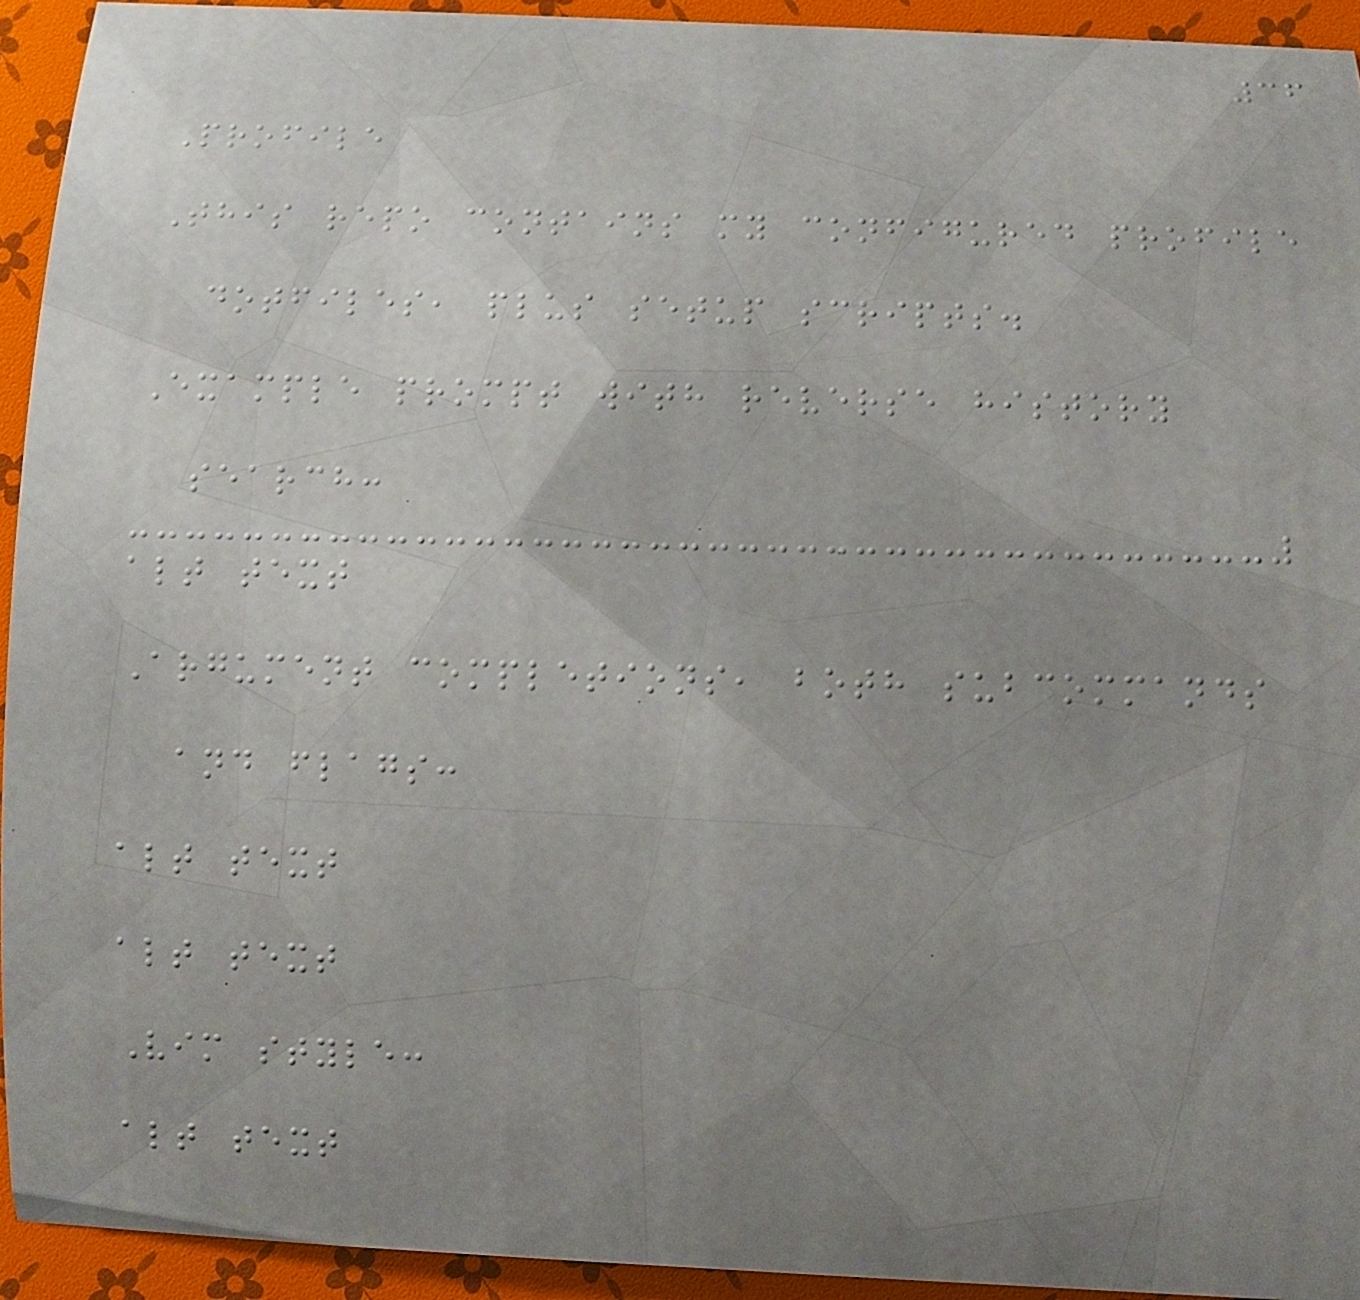36
Profile
This repo contains my configured profile
dotfiles, plus setup scripts.
Example prompt with reverse history
search:
alt text
Argument completions, both subcommands
and flags:
alt text
alt text
Vim style:
alt text
